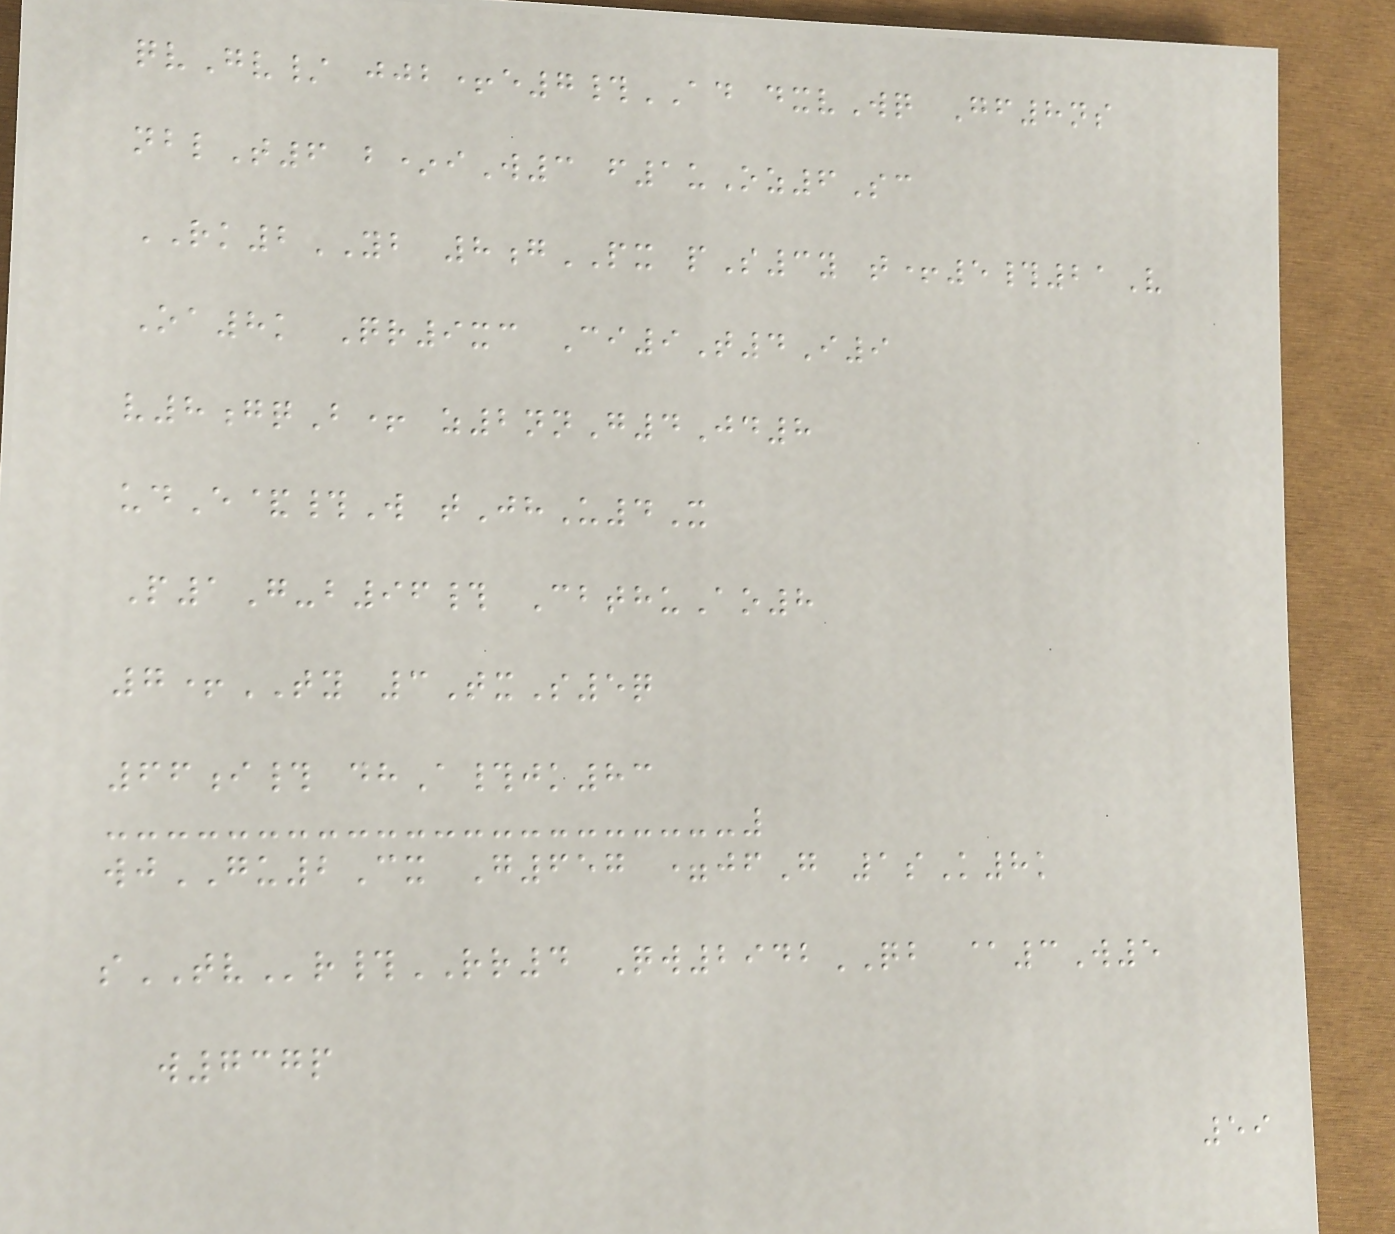qvGv/ jjb+e7#AD dxvWq Gf8ns
nblT6 b*iW3 f1uOz6Sc
RK2YB 8gPX pS3y t+5#21V
Oa8k Qr9xc Ci9T4I9
v8gqB+ z2nnG4Jd8
udE&#W tJhU4X
P1G-b96# CbthuAo8
7+TY 3TxS5q
66i# dhA#jk83
wjGU2Cx G657 =jfG 1sK8k
sTVr#RR4 Qw2942QB @3W5
w737p
59
